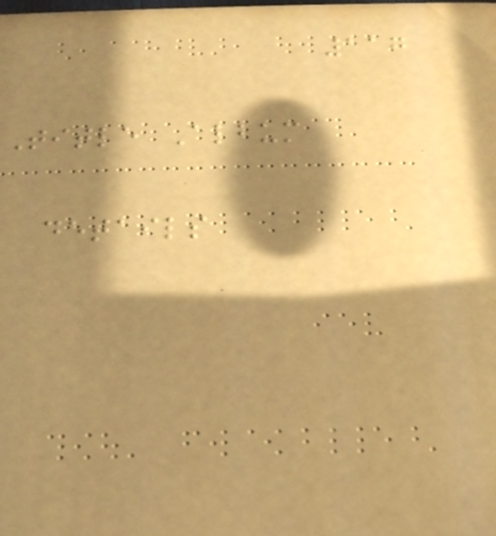117
Title Album
details
